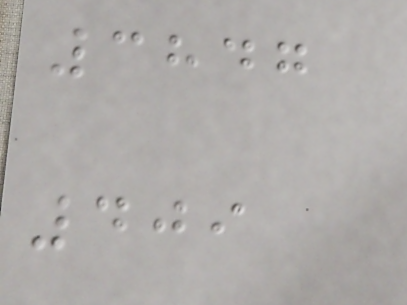3847
409
